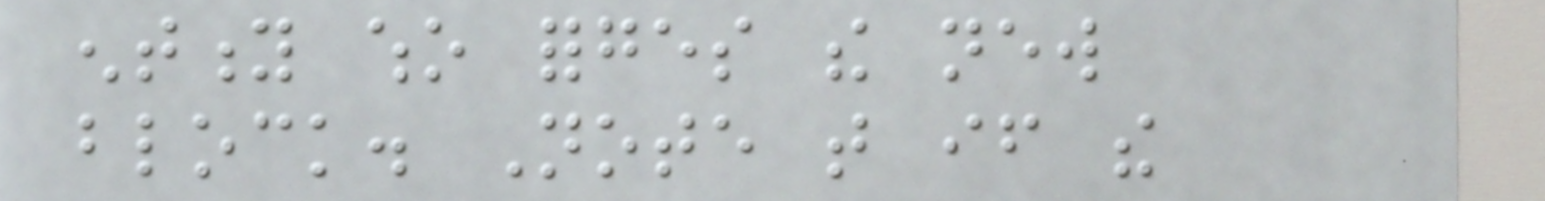entity who forges the new
block. Note that if the
